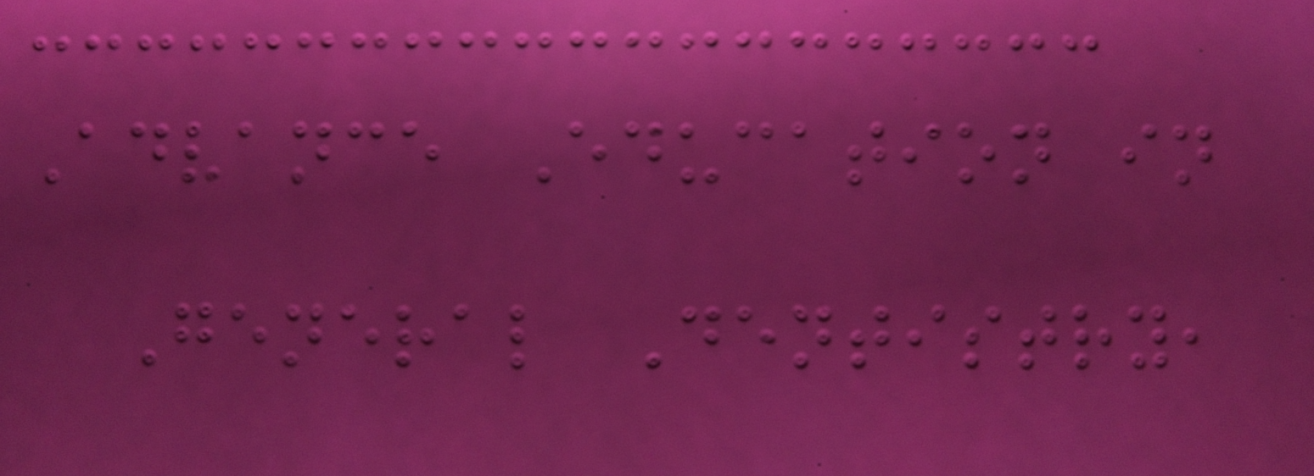Advance Education in
General Dentistry,
